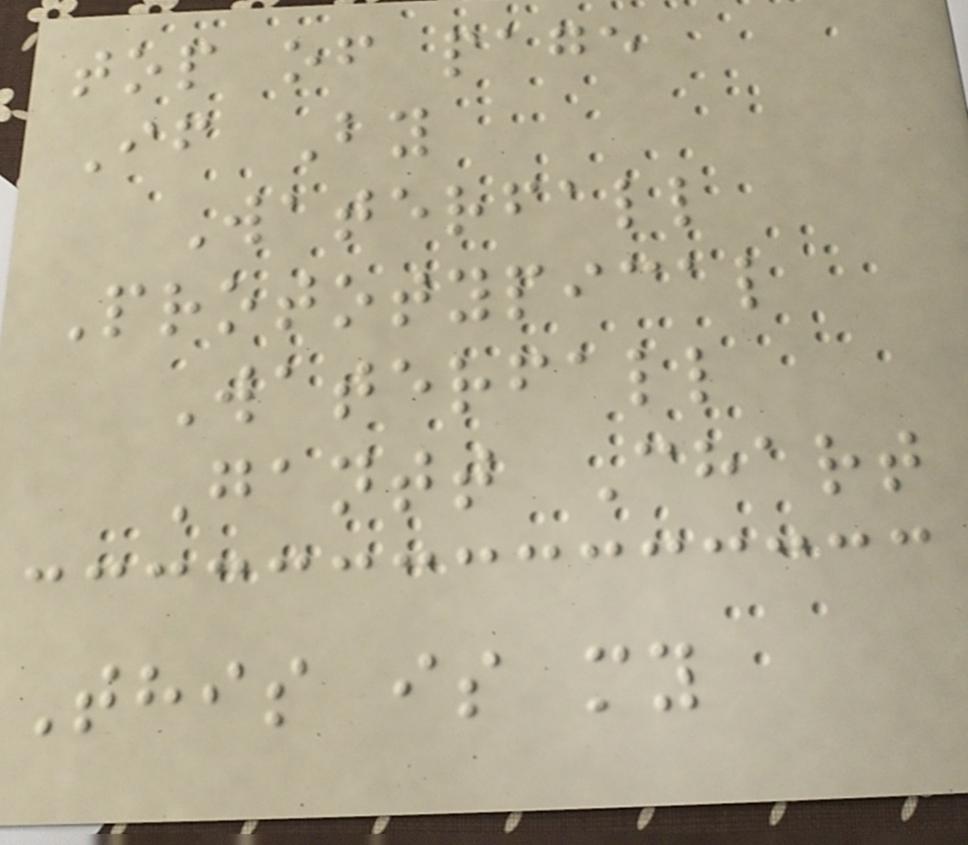top of page
If By
Waterfall
Prototypical
Waterfall
Gantt Chart
This is my
